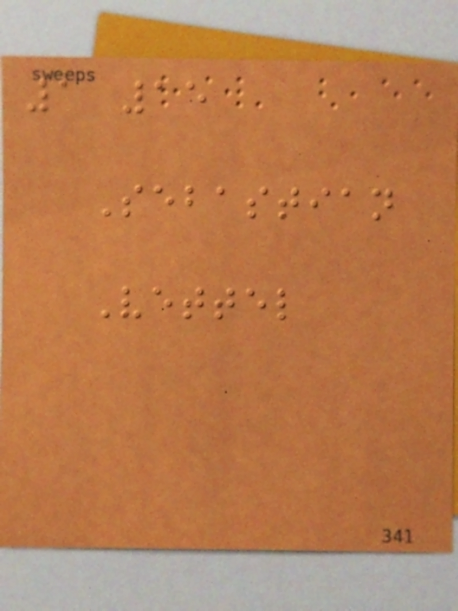1 15
Sebastian
Vettel
